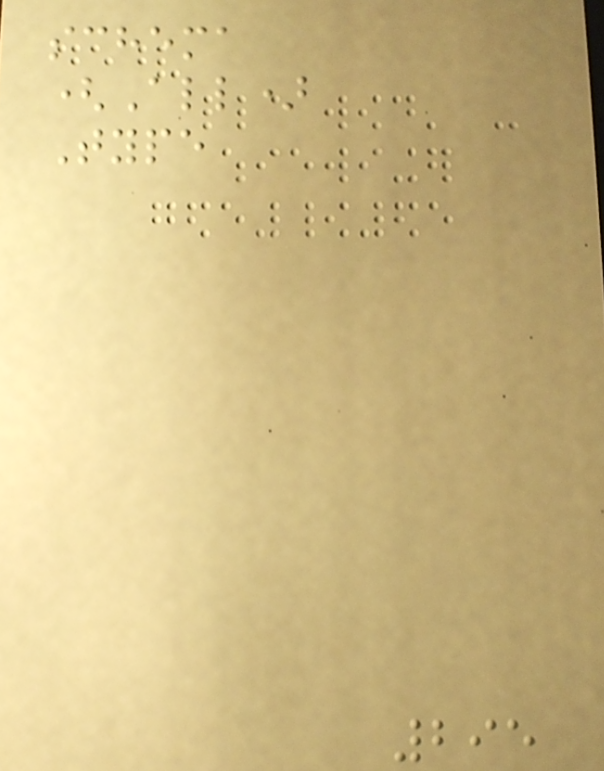schema
(All)
Type
295
